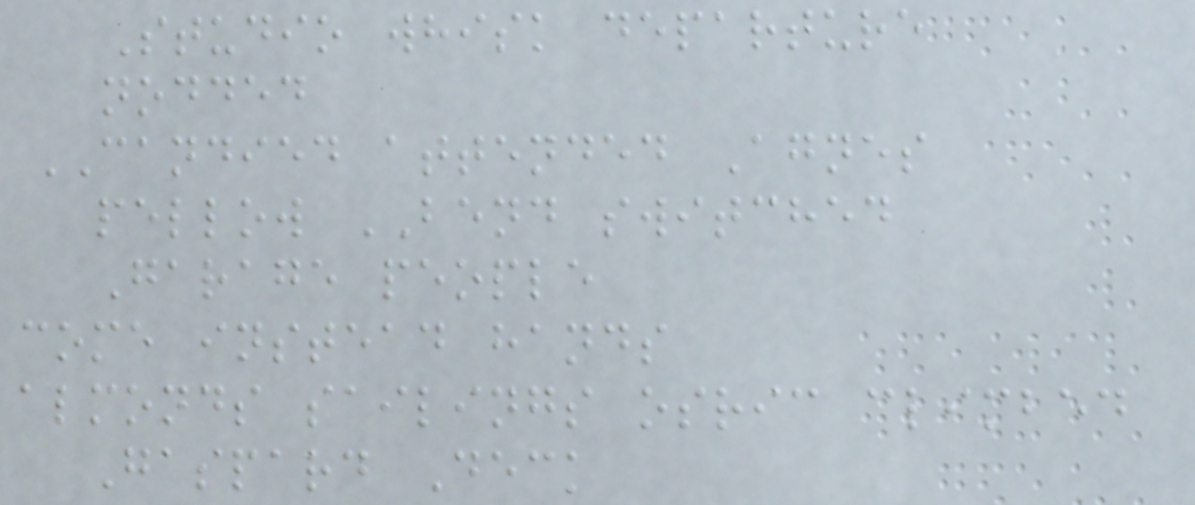Studio whisk departure
nodded
CANDIED attended Agnes
pellow BEND switched
Garage people
come instead hands
almonds sailings osric climbed
Gaspard Deck
